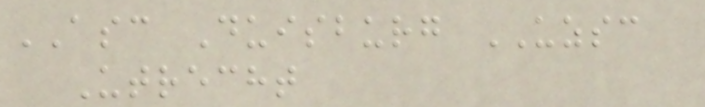ASC Duisburg UZSC
Utrecht
